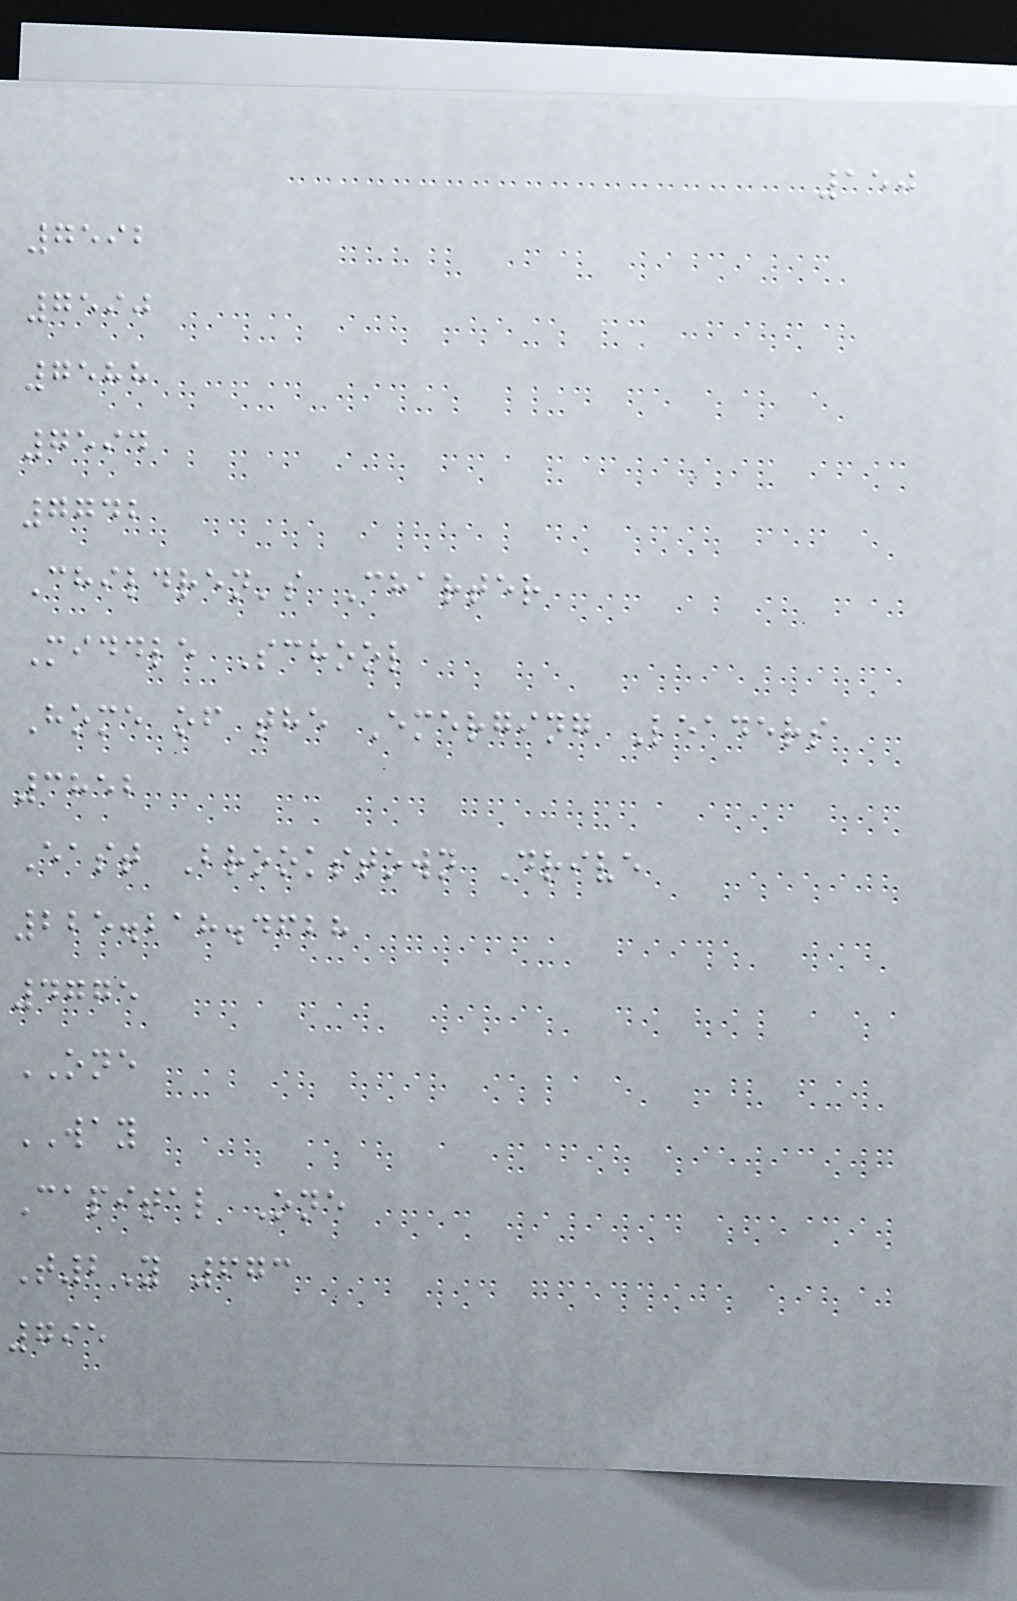150
7592
7590
7588
7594
7742
Children's Charter
Middle School
Home of the Emerging Leaders
3852
East Brookstown Drive
225.218.4628
4775
ONE
WAY
Capital One
T2Y 673
795
